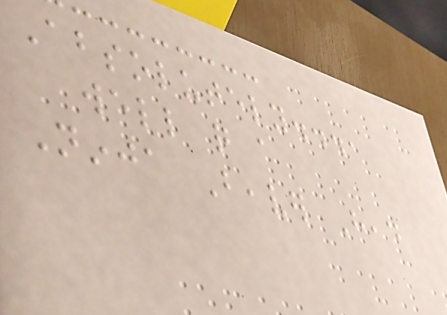Absolutely...,
well quite a
Ninja Beaver Head
